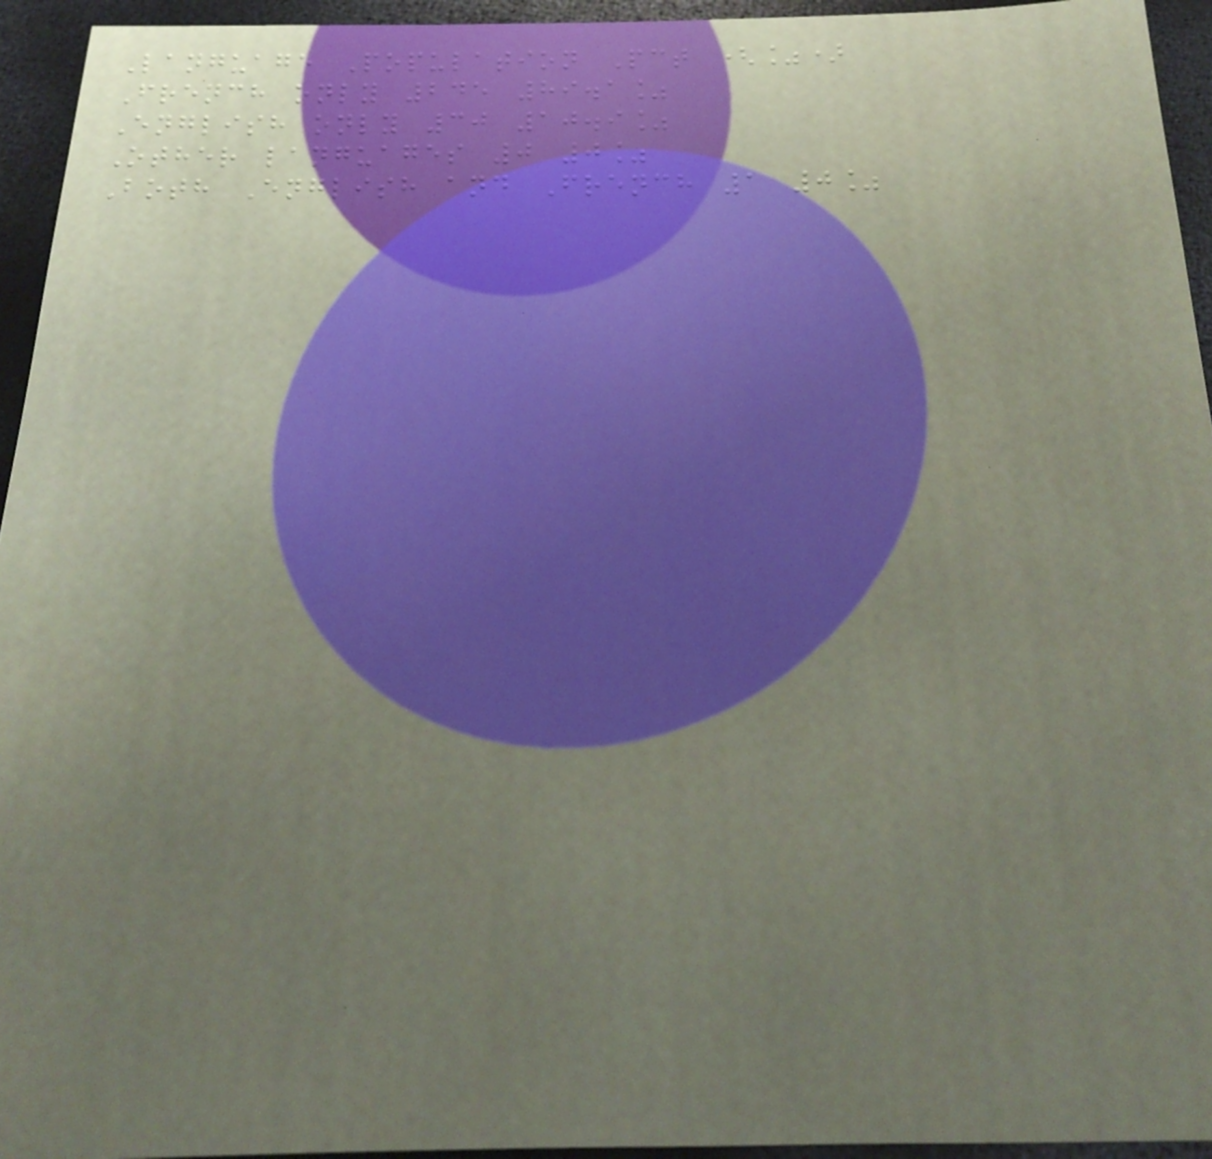Language Population Pct (%)
French only 245 89.1%
English only 30 10.9%
Other languages 0 0%
Both English and French 1 0%
